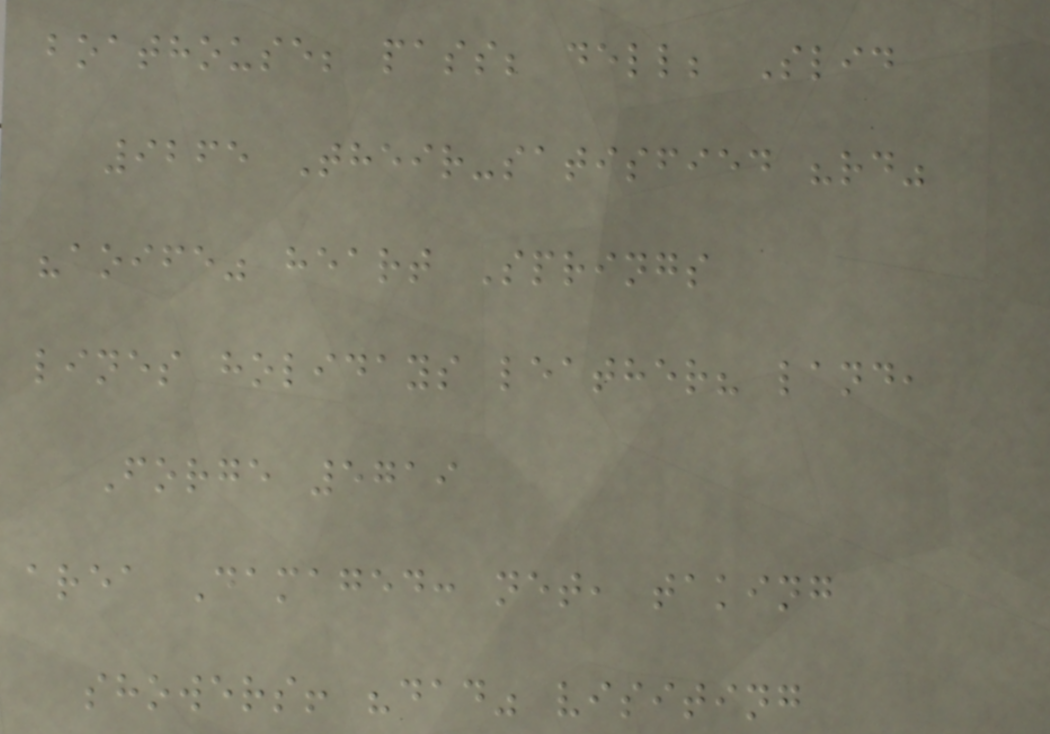boathouse; pass; dell; Slid
9265 Their-satisfied "rd"
"aoife" heart Springs
lines holidays leather? land,
Forge 5719
area Damaged: net, taking
showers! "dad" visiting
